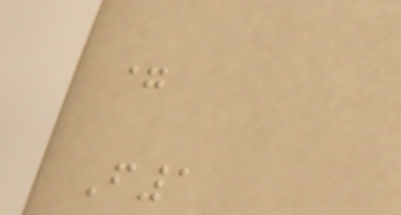=
F1
